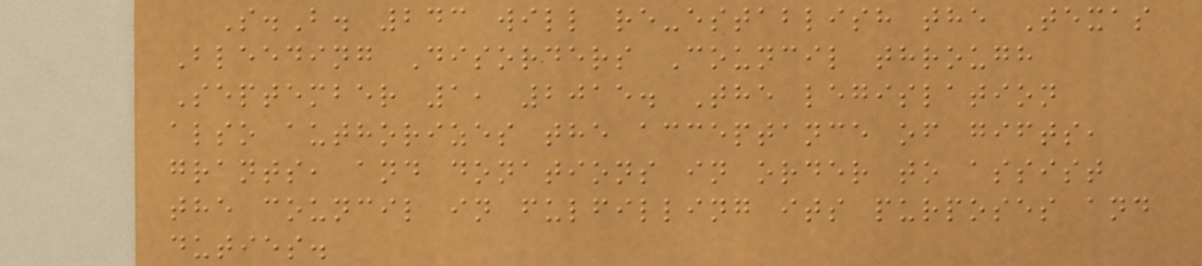S.B. 243 will re-establish the Texas
Bleeding Disorders Council through
September 1, 2015. The legislation
also authorizes the acceptance of gifts,
grants, and donations in order to assist
the council in fulfilling its purposes and
duties.
